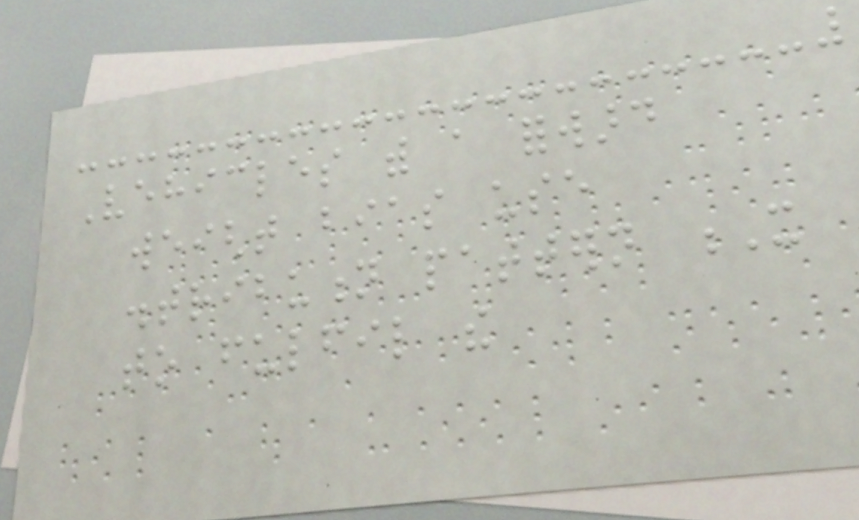Vehicles with a forward
weight bias use
distribution pattern X
to fulfil the
